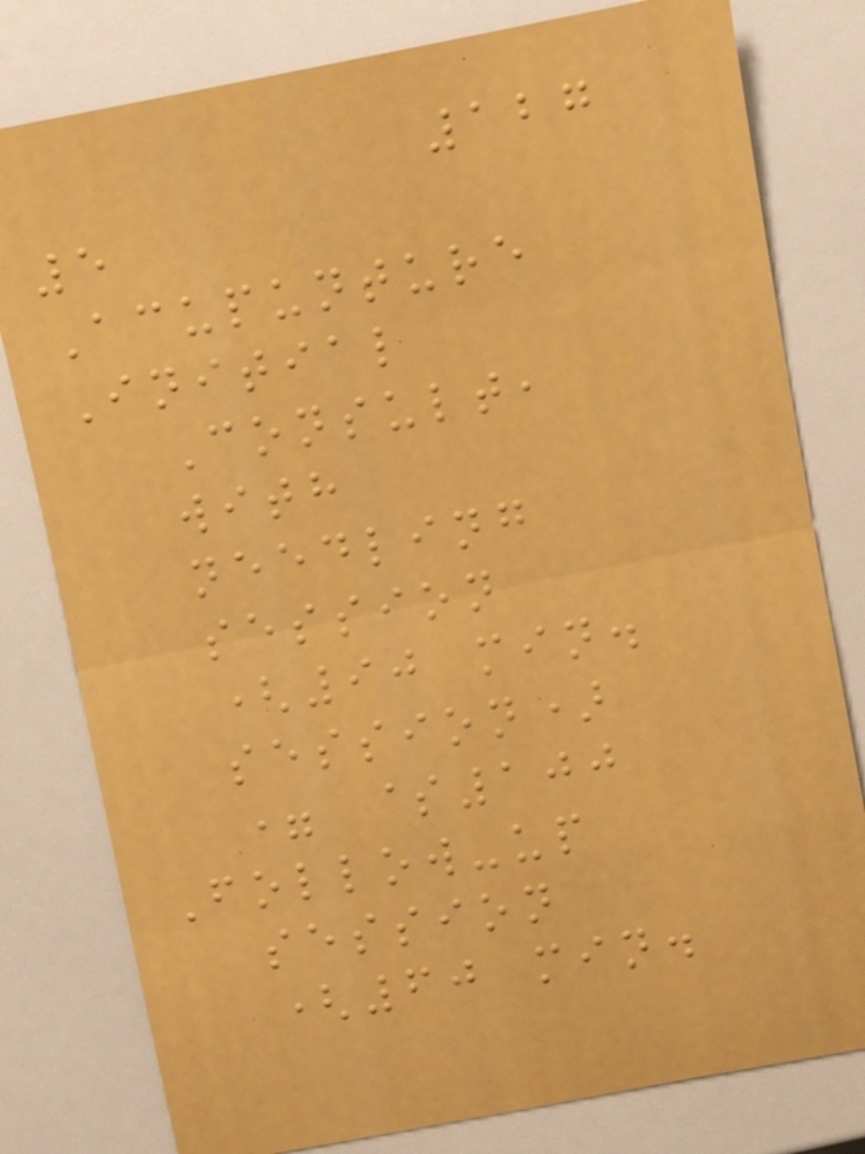127
5
Acupunture
Initial
Consult,
with
needling
session
(90 min.
session)
= $100
Follow-up
session
(60 min.
